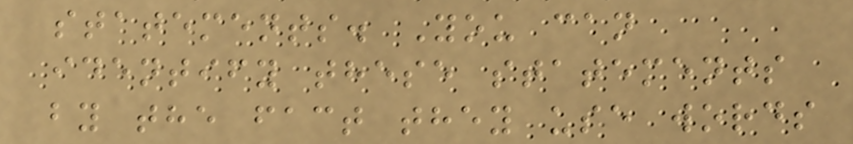statements. You can
identify these statements
by the fact they use words
